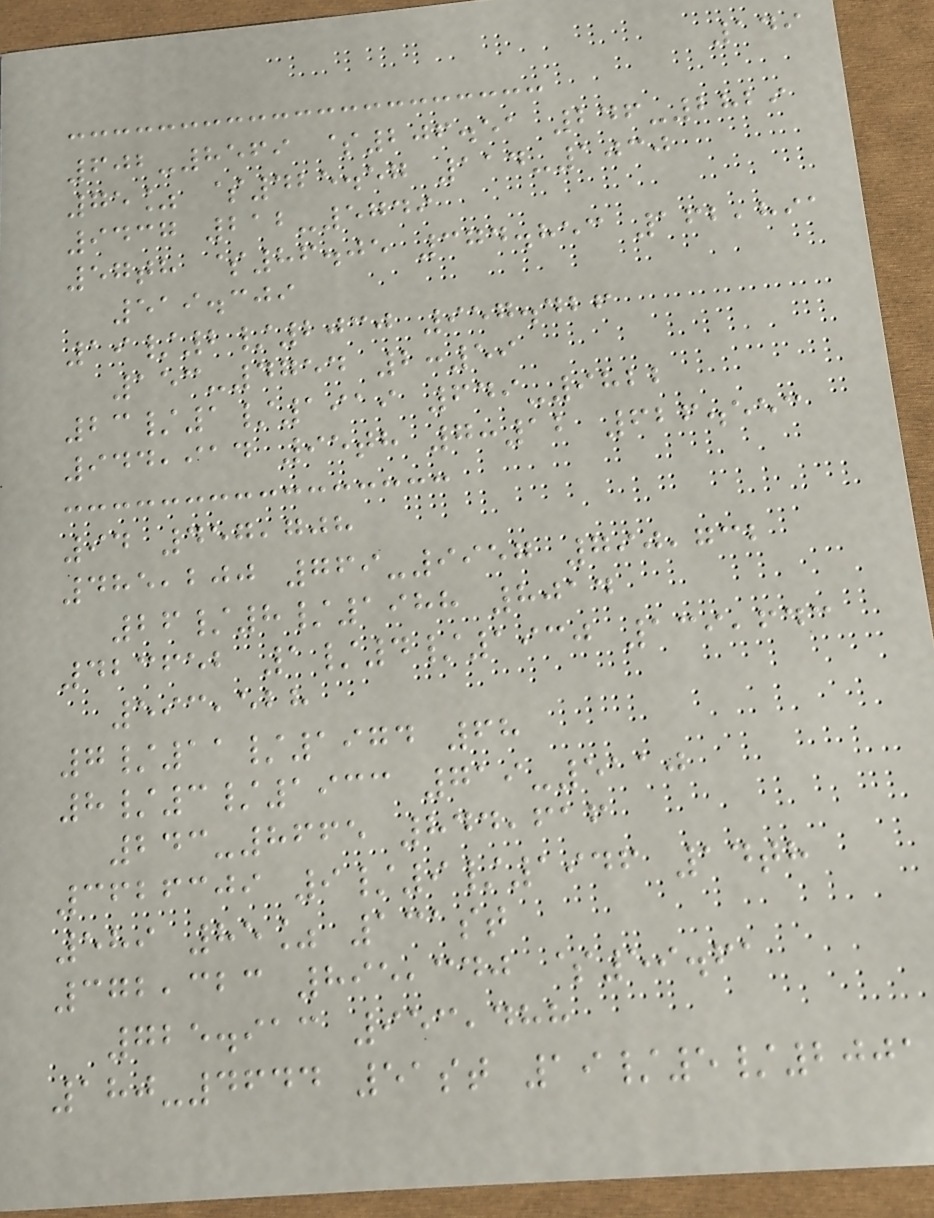149
602-8569 $206.51 246-2829
75% $425.57 114-1030
9437 212-5749
57th $86.05 374.853 162,891
519.309
19/2/2030 957.426
153-4754 2:59
23/1/1919 649-9822
944,914 95th 7:12 626.553
94 457,708
485,200 769-9957 790,732
26/8/1988 8014
423652 1/4/1930 139,643
593,528
7/11/1974 68
8/3/1933 719-5110
243-8665 844,616
3626309 9/9/1946 14th
589 85% 131st
372,323 895,340 $59.61
725.913 953,488
180-4644 51st 19/5/2001
